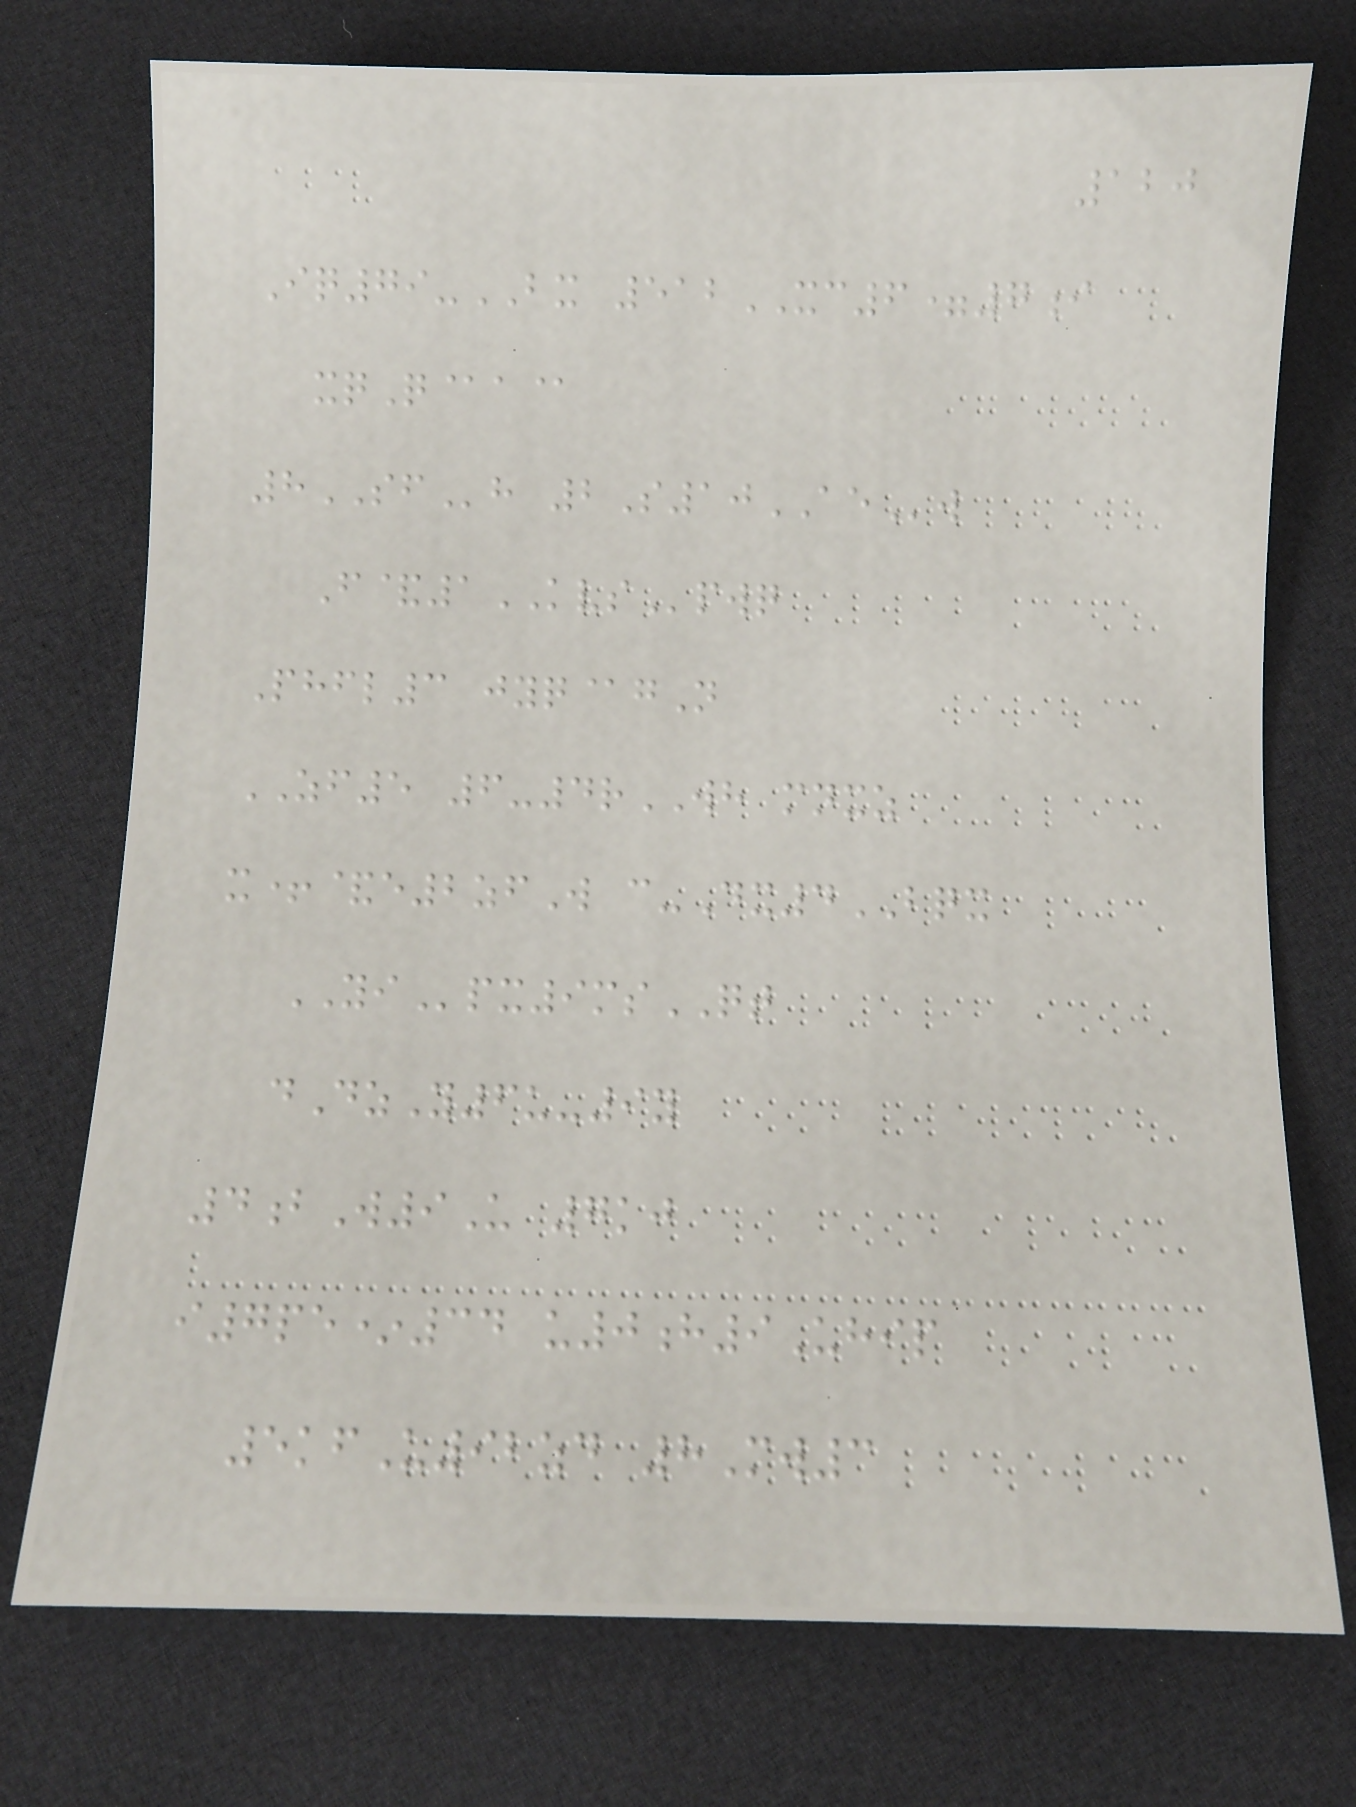120
Iq79-BX 512XC6=7i
xqQ@a@
8SFh 2S10AEw
F&1KVSpwq
Phfl3 jyq@gN
ZF5 6-4rWH mnxz
x+&e2zfW c-Dx4BQX
YIpx9msQT
dDzY6u-9y
4bW9U 7kj
i7pe*34 u0h9Uhip
5kfU92zd 8Mw3
